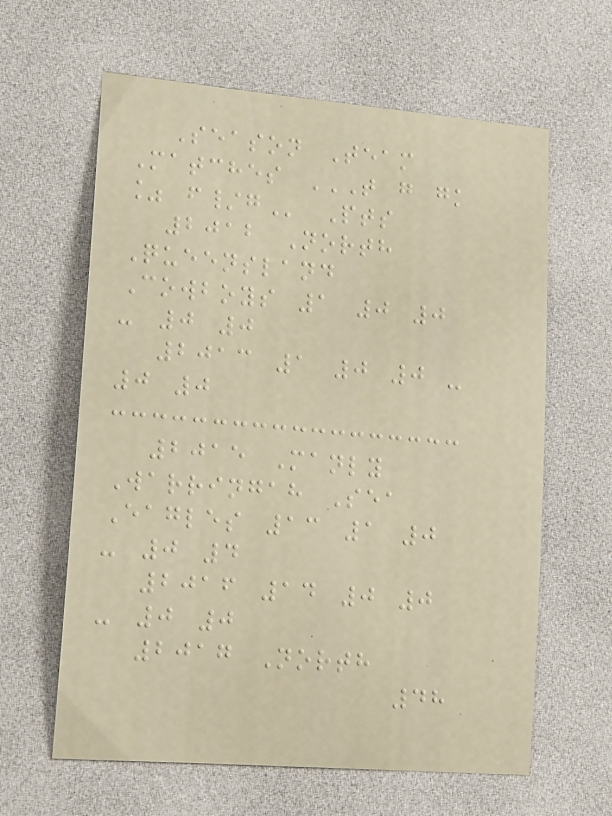Season Team
Matches T G GK
% F/G Pts
2012 North
Queensland
Cowboys 1 0 0
- 0 0
2013 1 0 0 -
0 0
2015 Manly
Warringah Sea
Eagles 13 1 0
- 0 4
2016 14 0 0
- 0 0
2017 North
48
